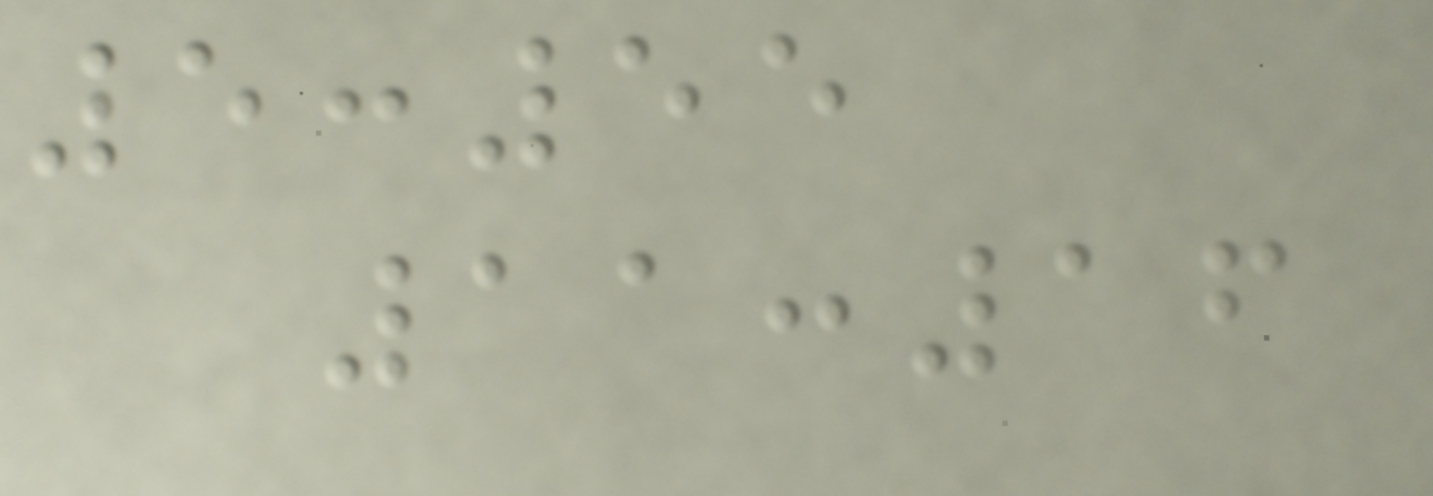5:55
11:16
